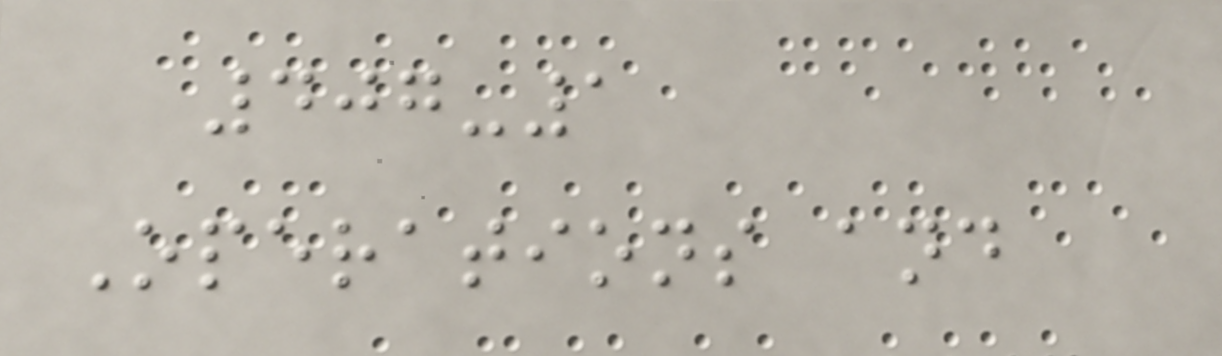407-1
Operations and
